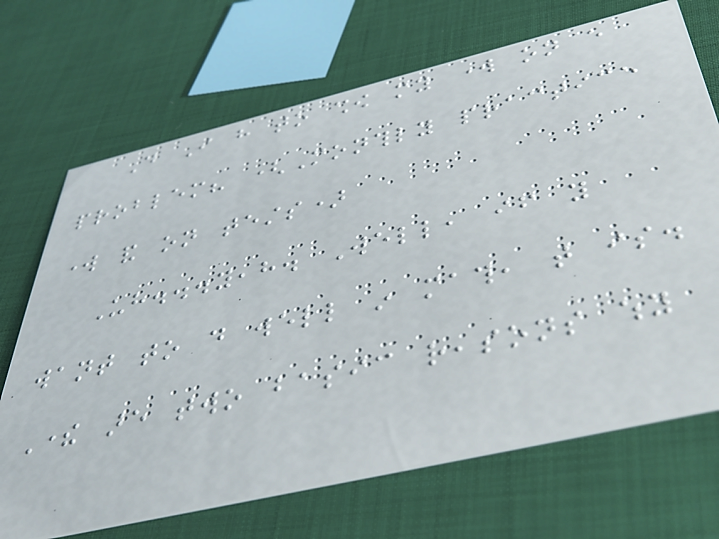Do I have to show my work on every
problem? (Monthly practice
work and on tests)
Uh...yeah. Well, if you
want to do well in math, that is.
There are two basic reasons why
